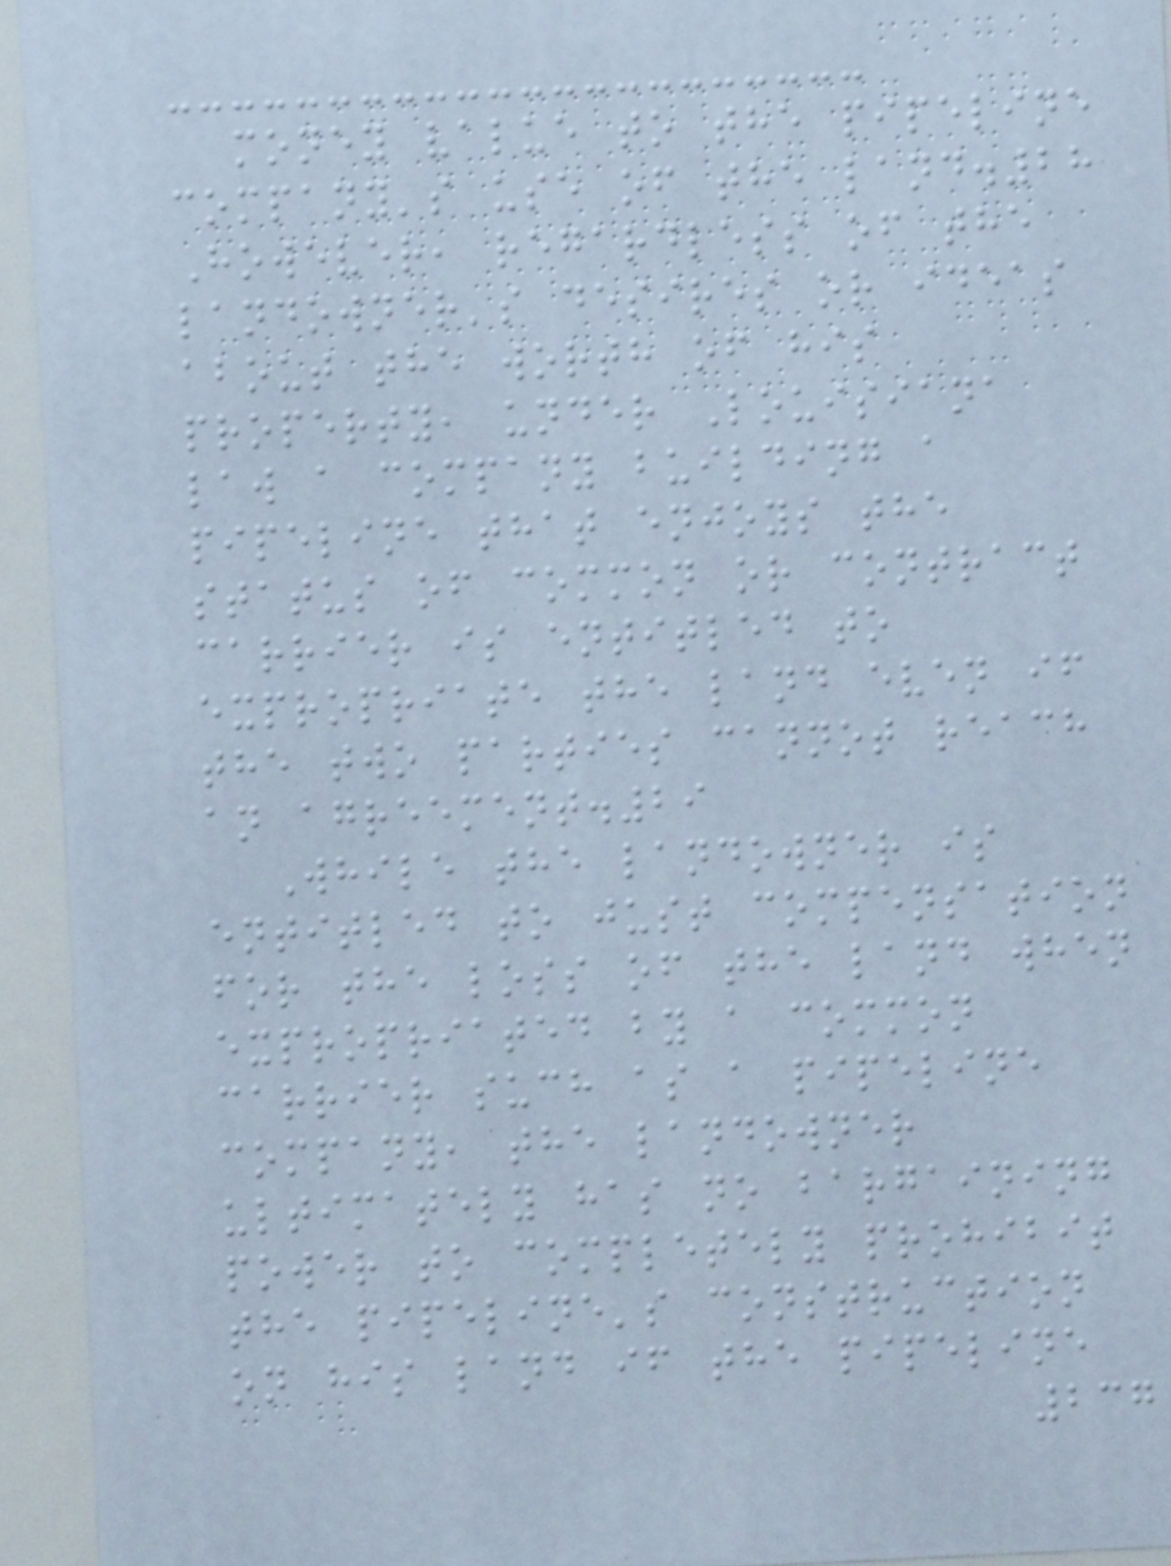money value to the pipeline
company's use of the land.28
However, regardless of the
landowner's desires or ideas
about the worth of his
property, under Louisiana
law a company building a
pipeline that enjoys the
status of common or contract
carrier is entitled to
expropriate the land even if
the two parties cannot reach
an agreement.29
While the landowner is
entitled to just compensation
for the loss of the land when
expropriated by a common
carrier such as a pipeline
company, the landowner
ultimately has no bargaining
power to completely prohibit
the pipeline's construction
on his land if the pipeline
237
